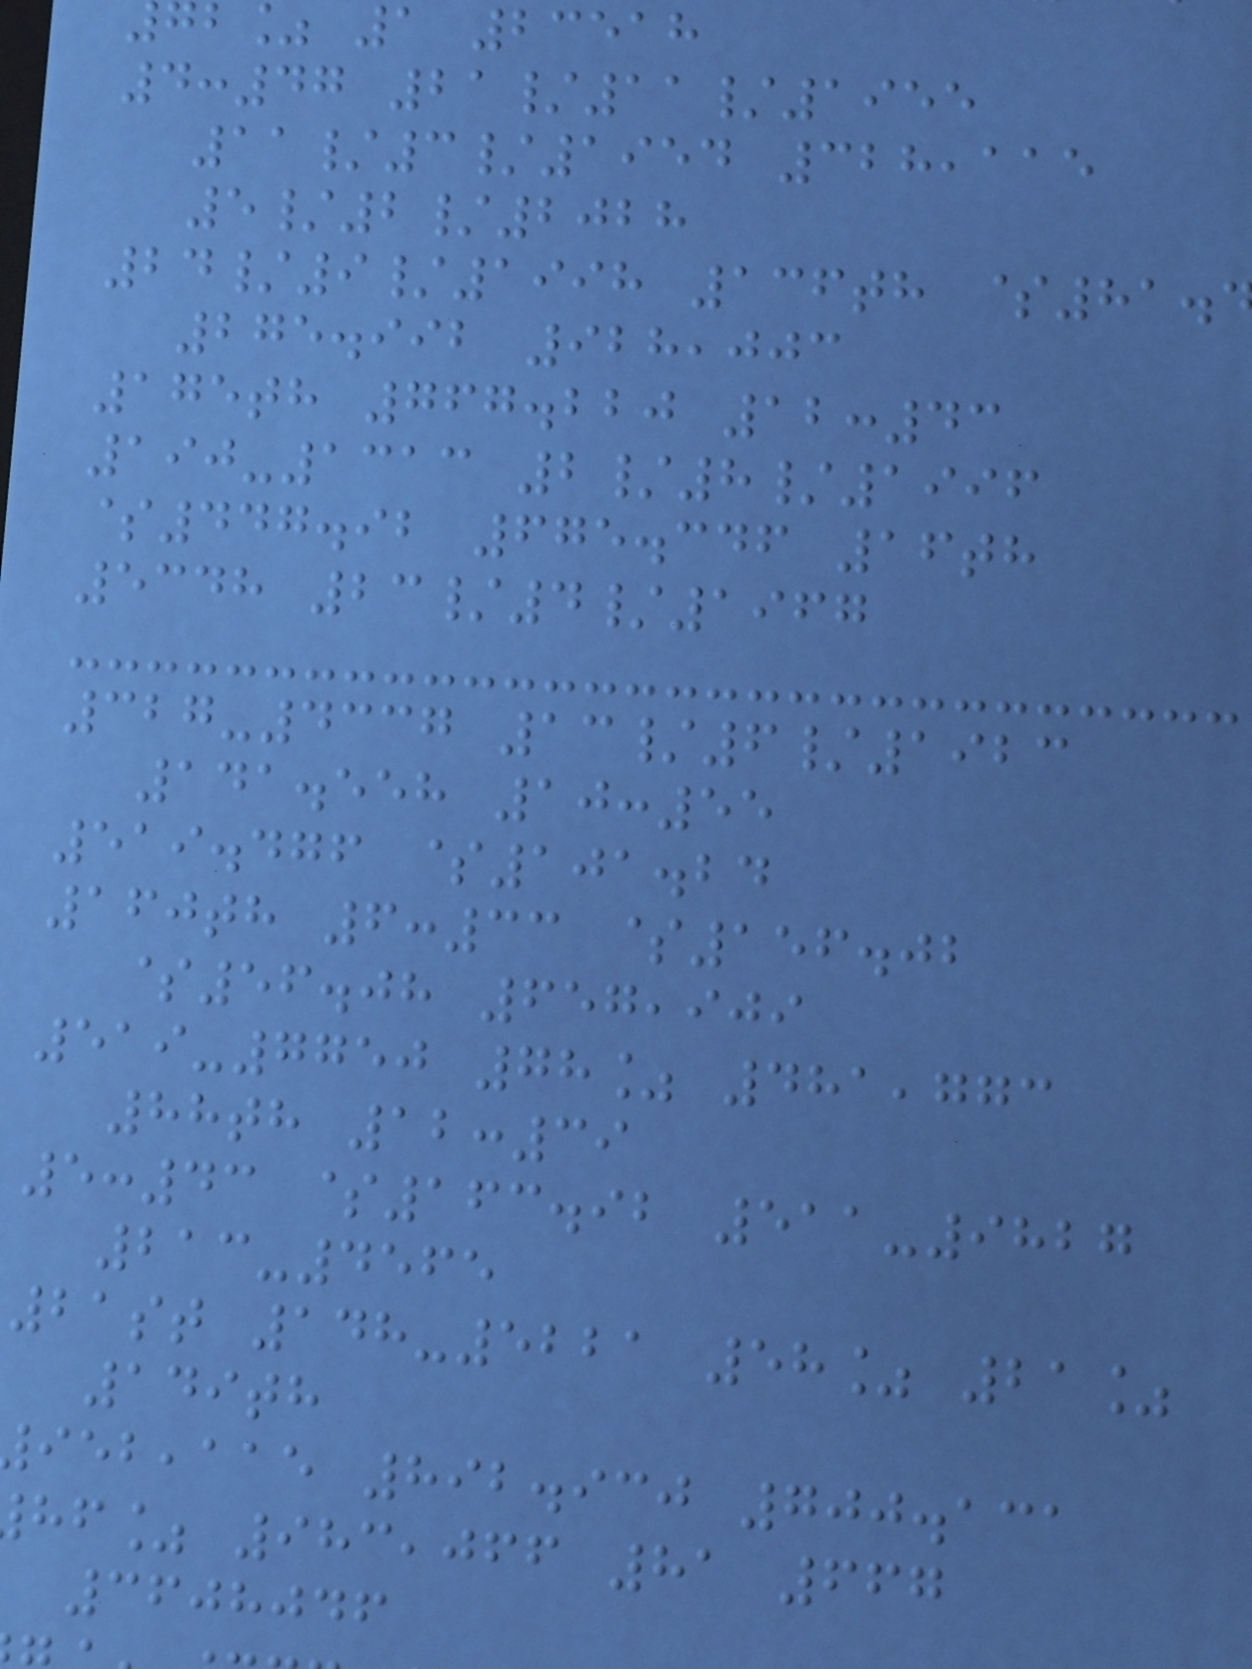b% 1 23518
4:47 21/11/1955
11/3/1954 328,115
5/2/2028
24/9/1998 136th $81.
275.992 928,003
175th 767.220 12:43
190-1313 2/8/1996
$447.92 675.346 16th
5348 23/4/1967
327-4337 13/6/1923
141.558 10:55
519.476 $101.24
160th 6:33 $156.02
$56.08 657,909
519-7750 78% 481,773
88th 12:39
5:43 $163.92 511-9827
213-4565
21st 148-5221 58% 21%
149th
,aae 892.930 700.131
hf% 983,066 81 667
3608046
